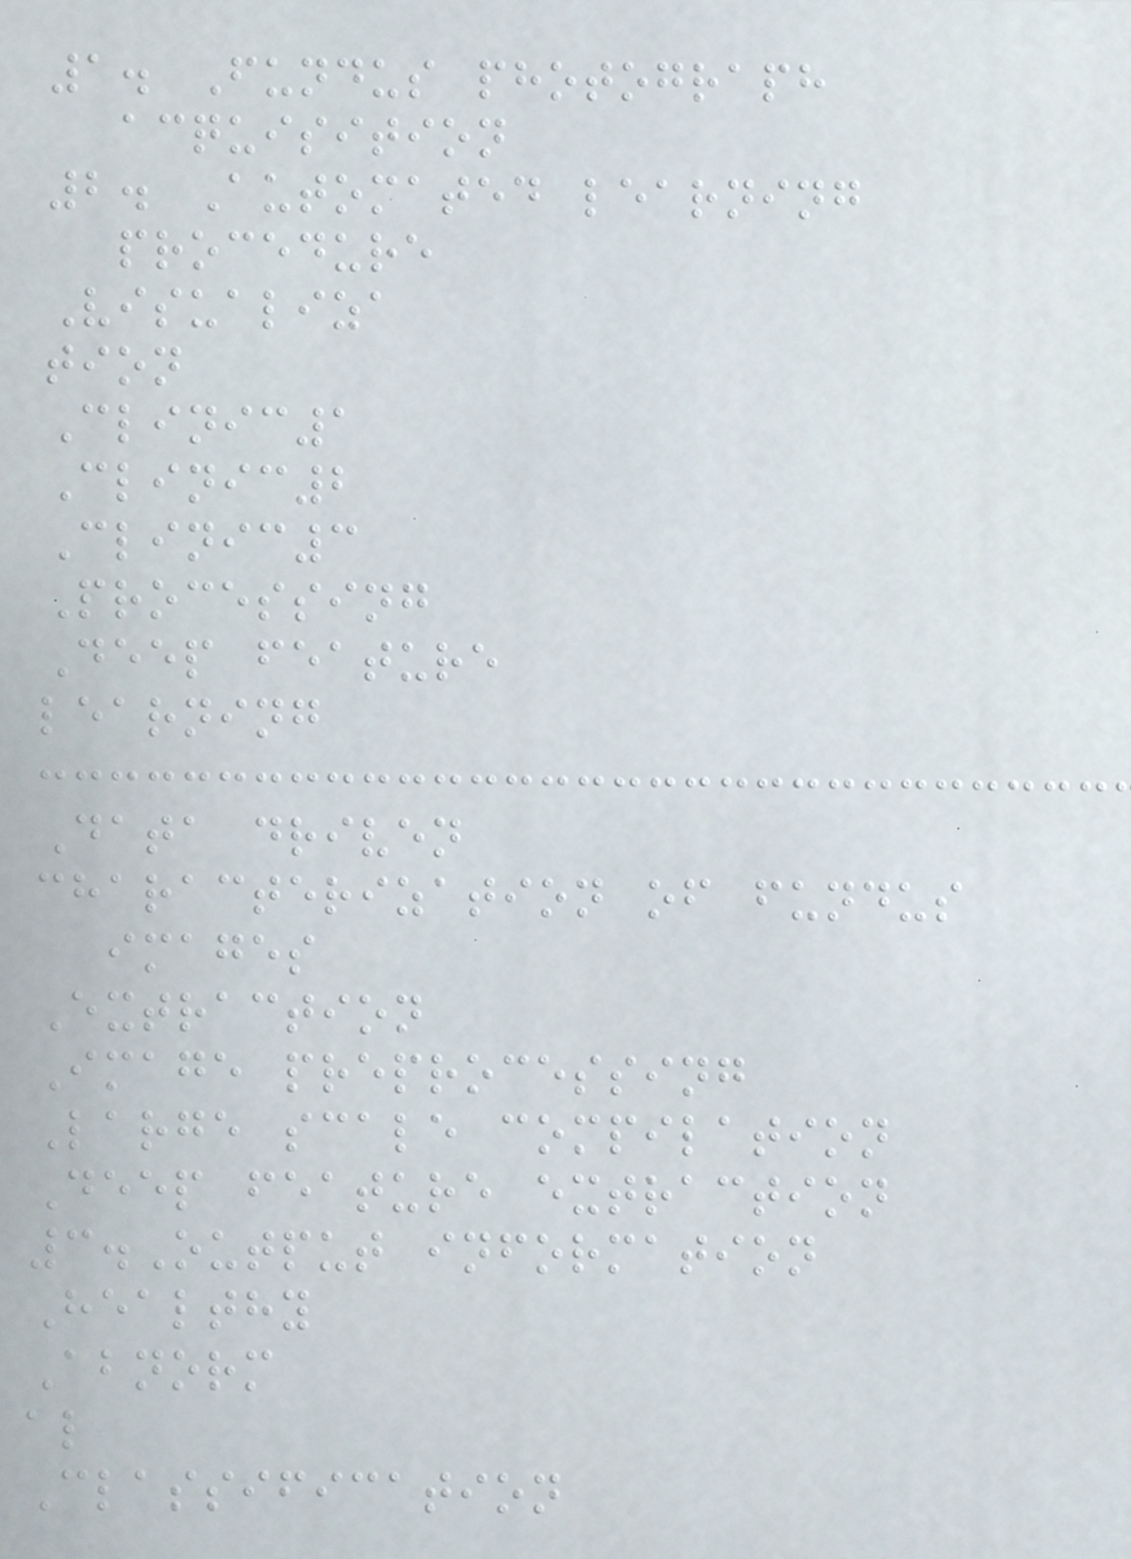1. Fundus photograph
acquisition
2. Automated learning
procedure
Visualiza
tion
Clinic1
Clinic2
Clinic3
Processing
Deep feature
learning
Data driven
characterization of fundus
images
Extraction
Image preprocessing
Large scale compilation
Deep feature extraction
3.Output information
Healthy
Abnorm
al
Classification
